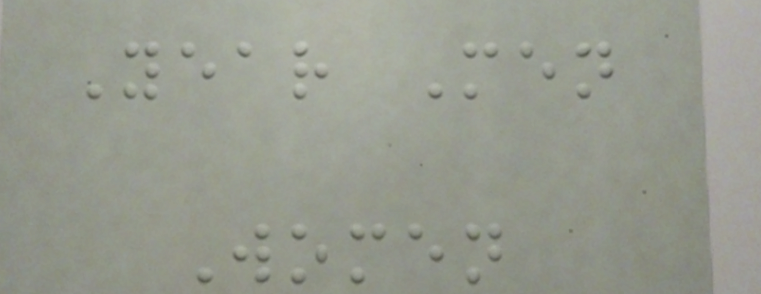Year Men
Women
